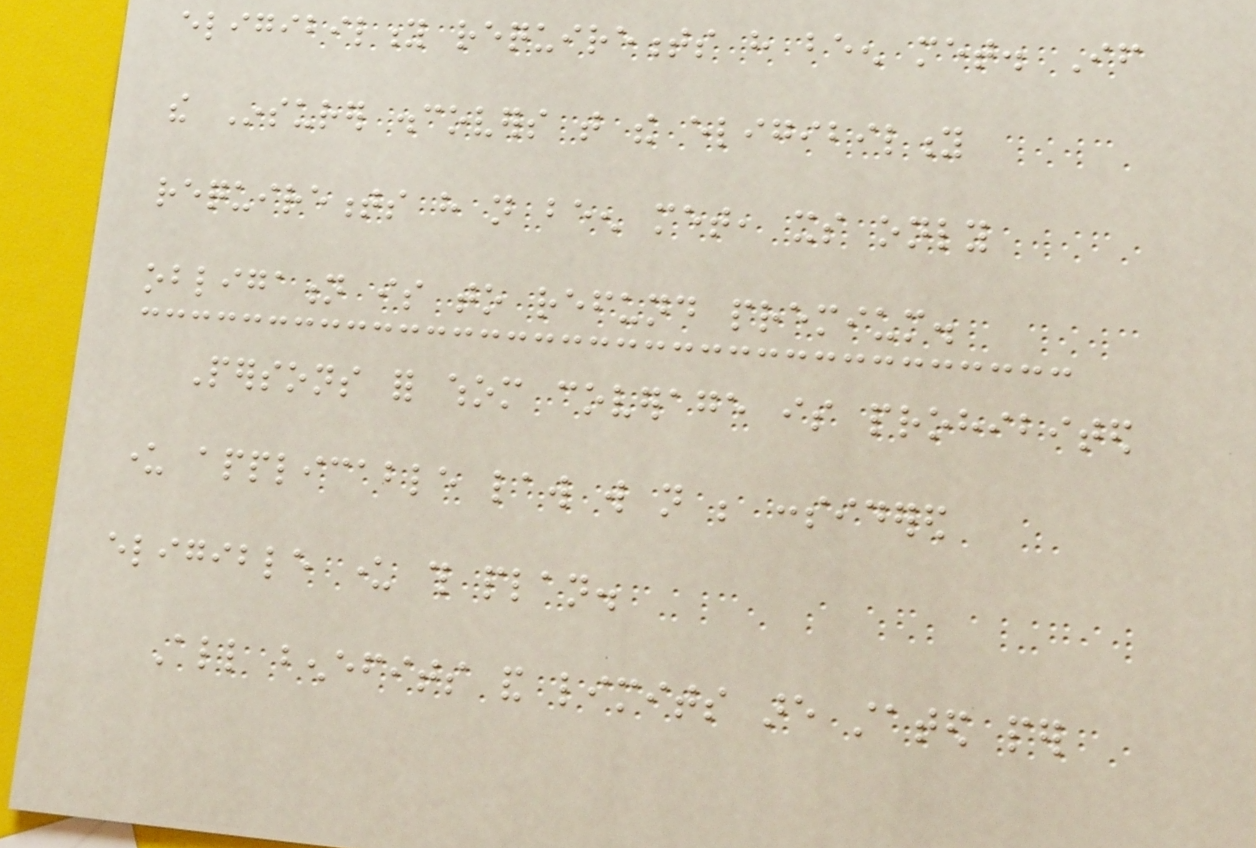eligibility requirements have been met. If
the Insurer discovers that the eligibility
requirements have not been met, its only
obligation is to refund premium.
Persons for whom coverage is prohibited
under applicable law will not be considered
eligible under this plan.
All benefits and limits are stated per
